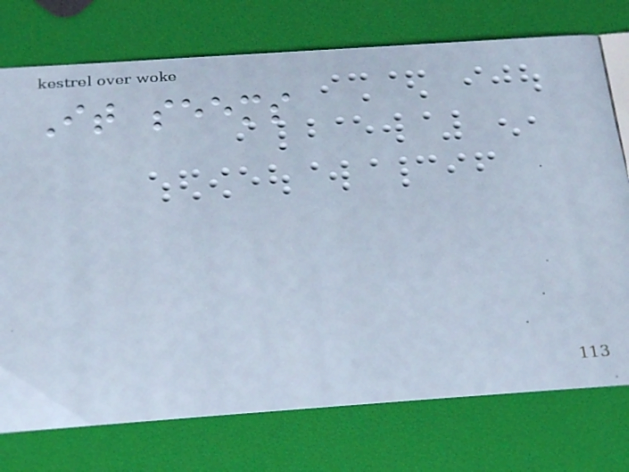It seems
